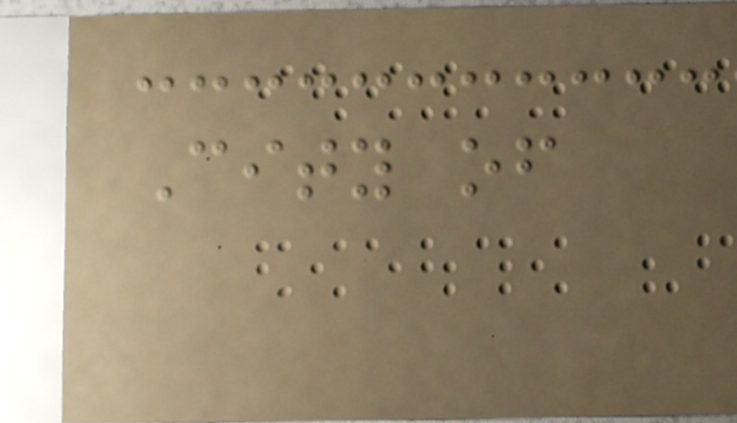City of
